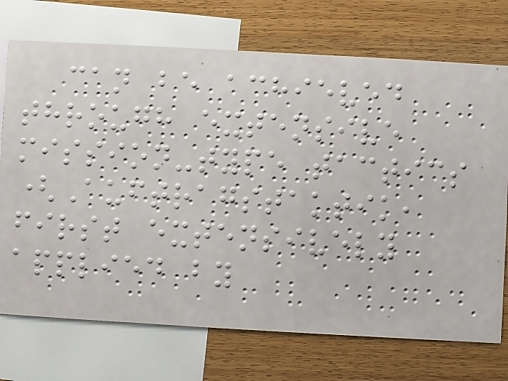can be achieved
through extensive
mission-type tactics
(Auftragstaktik,
first extensively
applied by
